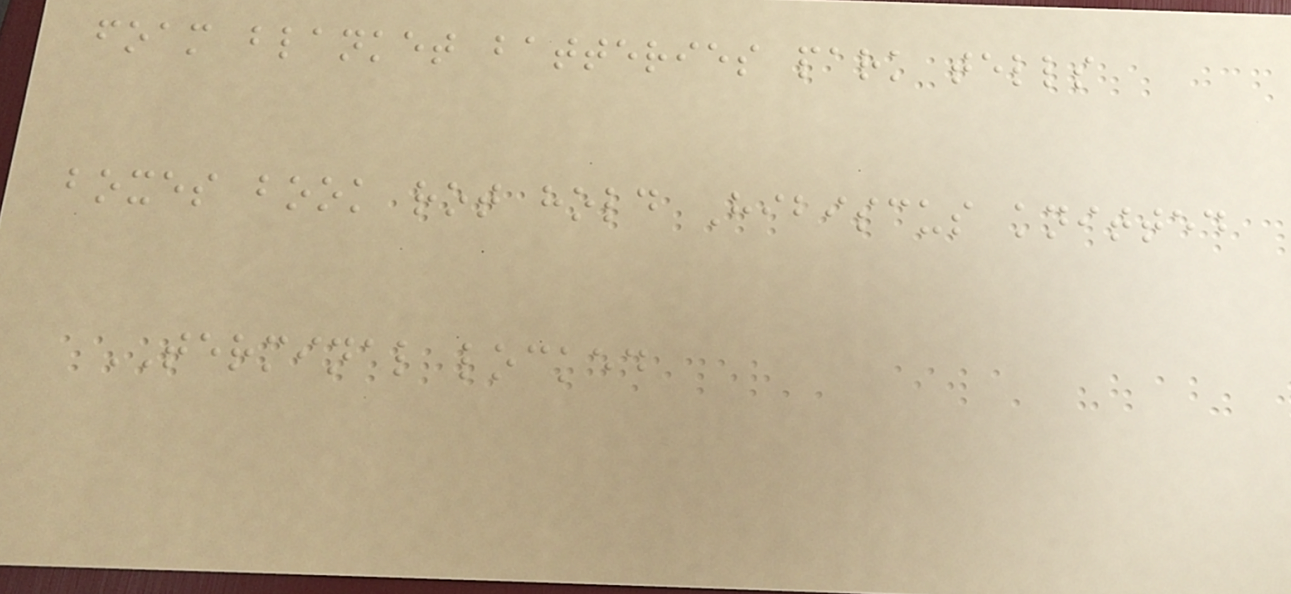foam blanket batteries park tells
boxes book rot hold Hibiscus knitted
TERMINAL locked
